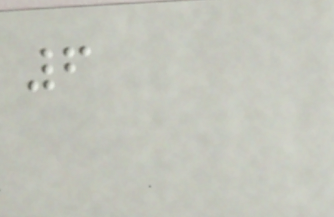6
